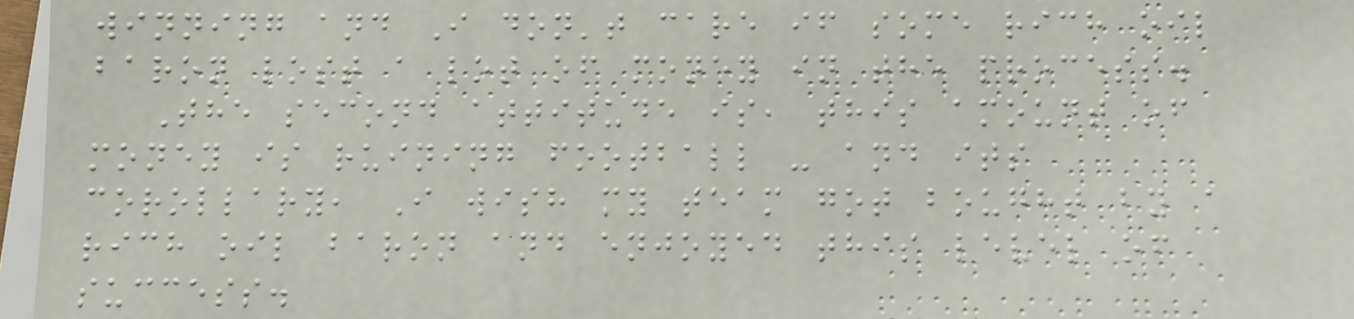winning and I don't care if some rich oil
baron lost a lot of money in the process.
The second attitude is, this amount of
money is ruining football - and its
corollary, I wish my team got bought by a
rich oil baron and enjoyed this level of
success.
